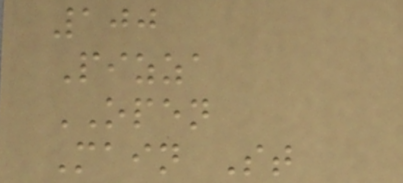100
Pizza
OPEN
Main St
